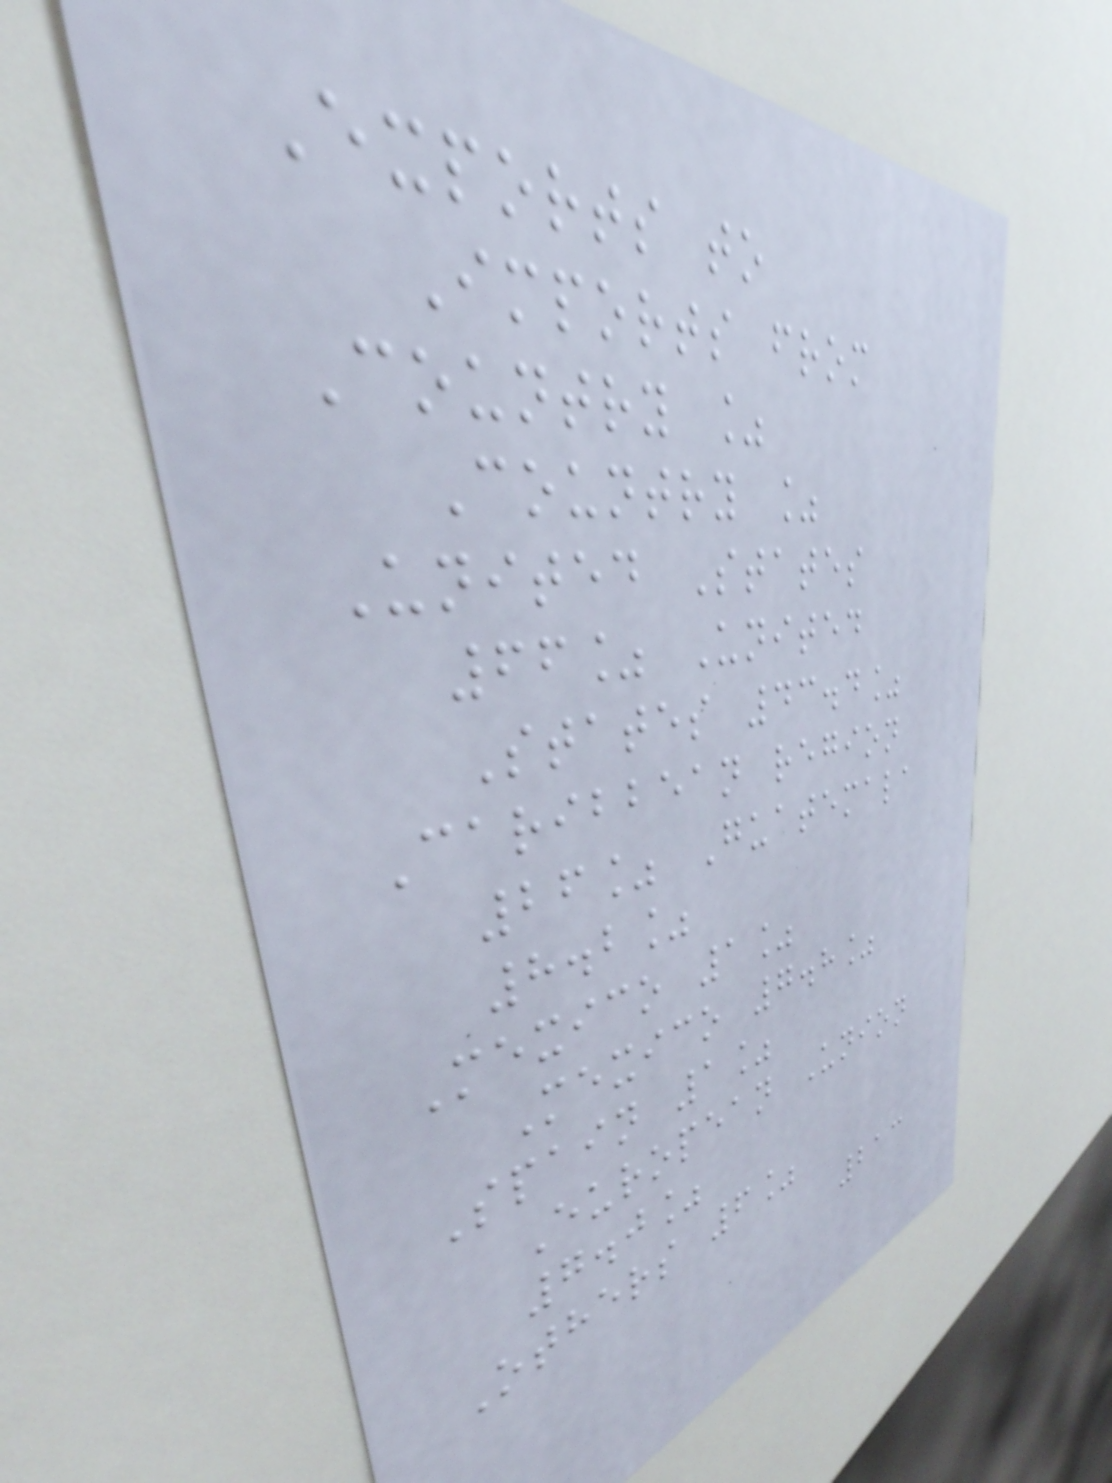Exports to
Imports from
Country %
Country %
United States
66% United
States 43.4%
Caribbean region
26% Guatemala
8.2%
Mexico 1%
Mexico 7.8%
Spain 1%
European Union
7.0%
Others 6%
213
